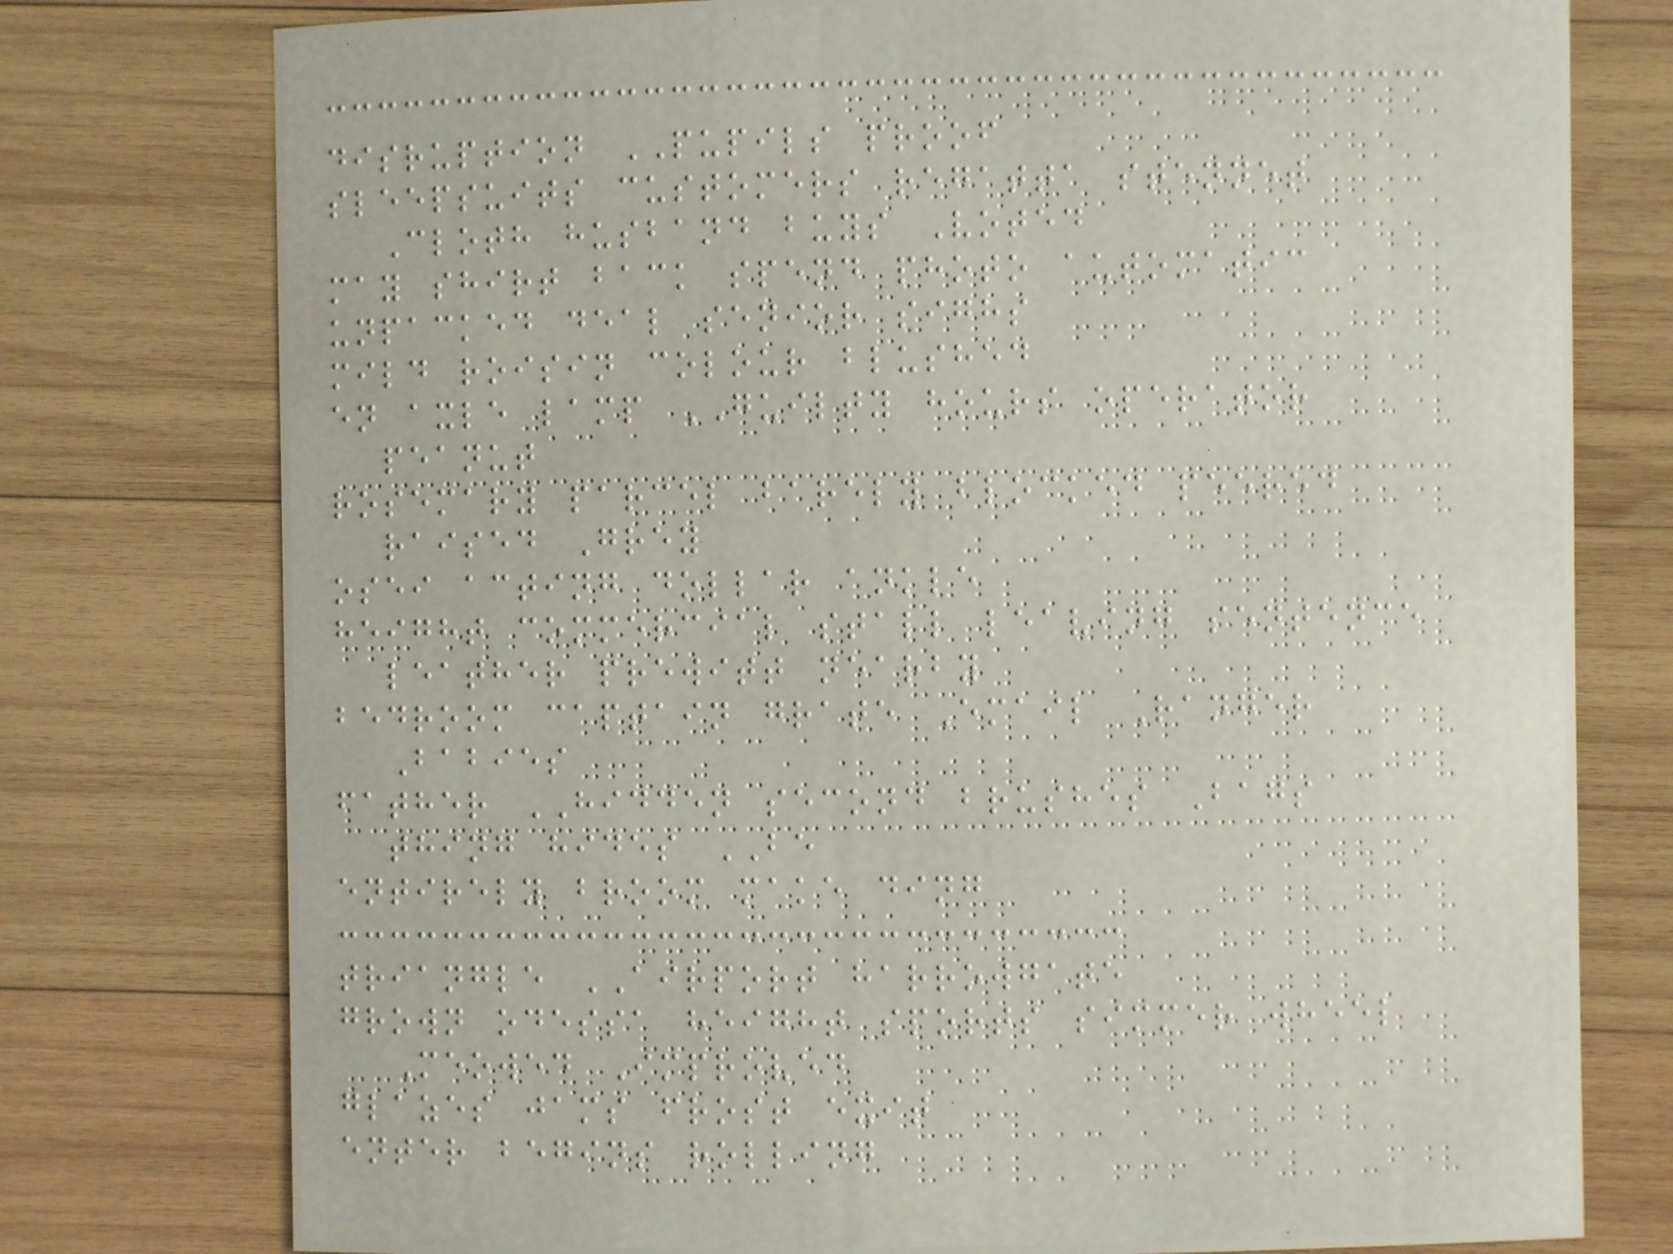disruption PUPILS proof
sleepsuits customers regatta stennet
Cloth husband buys Voted
may shirt back spend photo automatic
unpacked deal senior sighs
mild roisin colour blushed
en axle lamp GUILTY hours operator
peanut
rosemary parcel barely blocked peered
raised Grey
osei acting dollar ankle
height commercial stall leaving sentence
leather prewitt nearby
bedroom captain grate Email Ranger
Babies
father HIDDEN second brushes Bags
thing hides BE
entirely broom make ding
triangle AIRPORT harrowgate
grown odessa height sports simmer wheel
Meowed Improved
glazes jams frost exit
enter begins rolling
